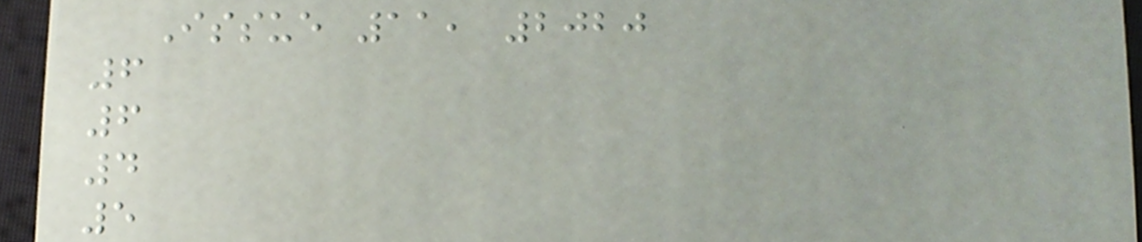Issue 11, 2020
6
6
4
5
